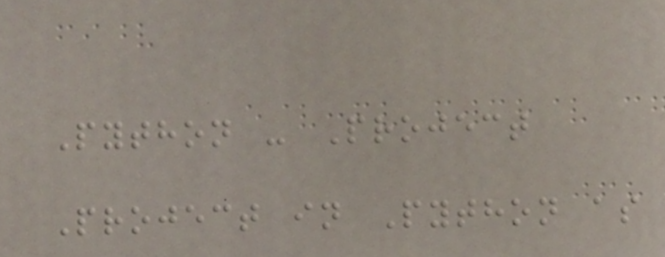Python - Project
Project in Python as
